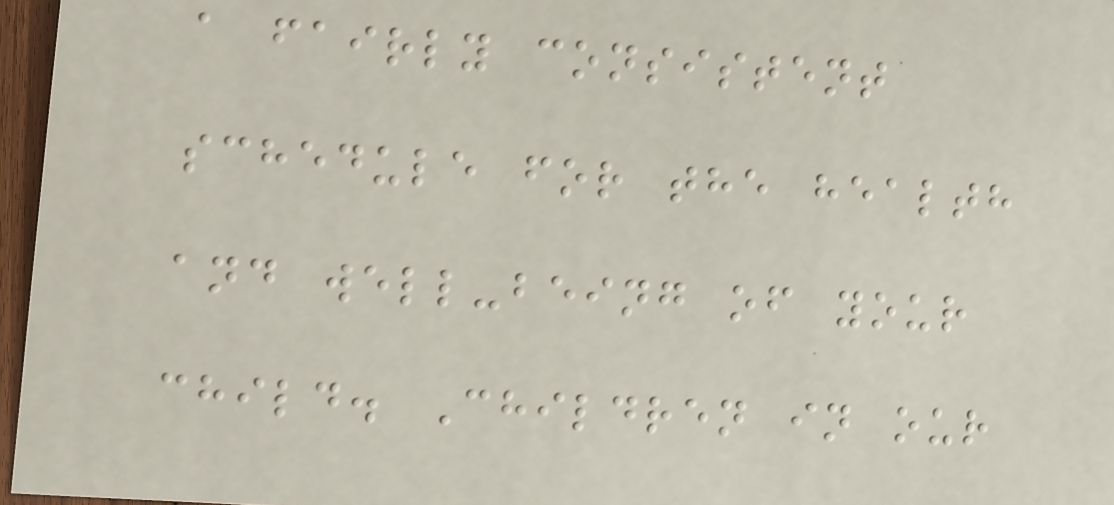a fairly consistent
schedule for the health
and well-being of your
child. Children in our
